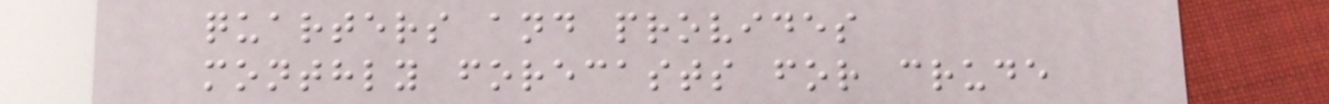quarters and provides
monthly forecasts for crude
